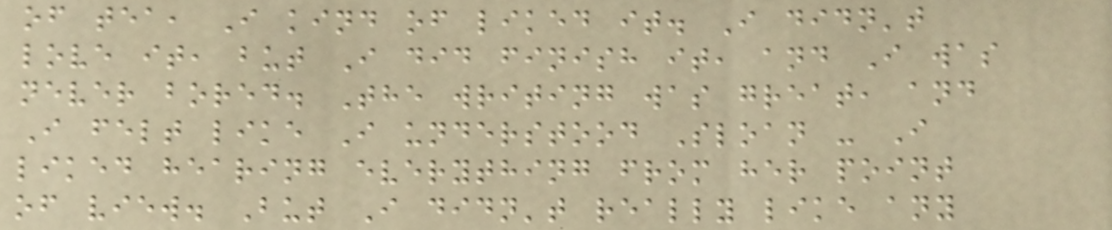of tea, I kind of liked it. I didn't
love it, but I did finish it, and I was
never bored. The writing was great, and
I felt like I understood Sloan - I
liked hearing everything from her point
of view. But I didn't really like any
